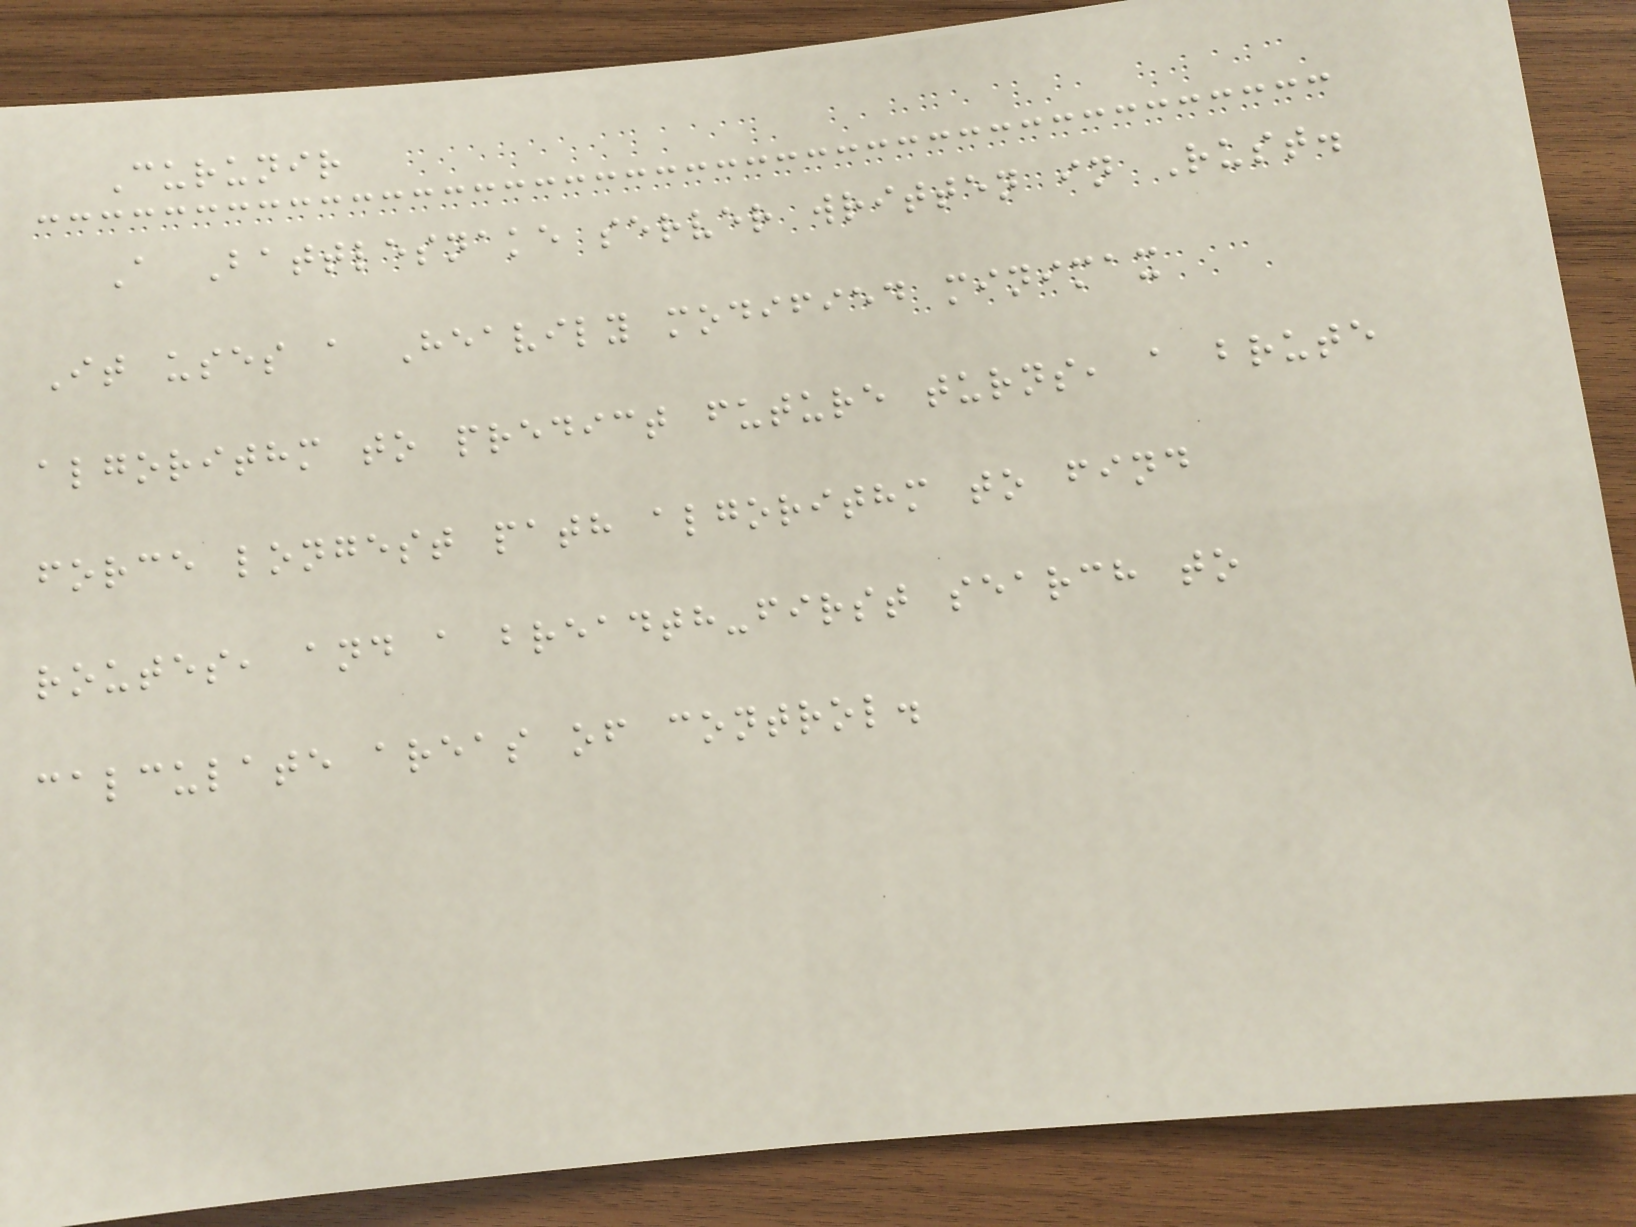Curunir
A Battlesnake server written in Rust.
It uses a Heavily modified minimax
algorithm to predict future turns, a brute
force longest path algorithm to find
routes, and a breadth-first search to
calculate areas of control.
